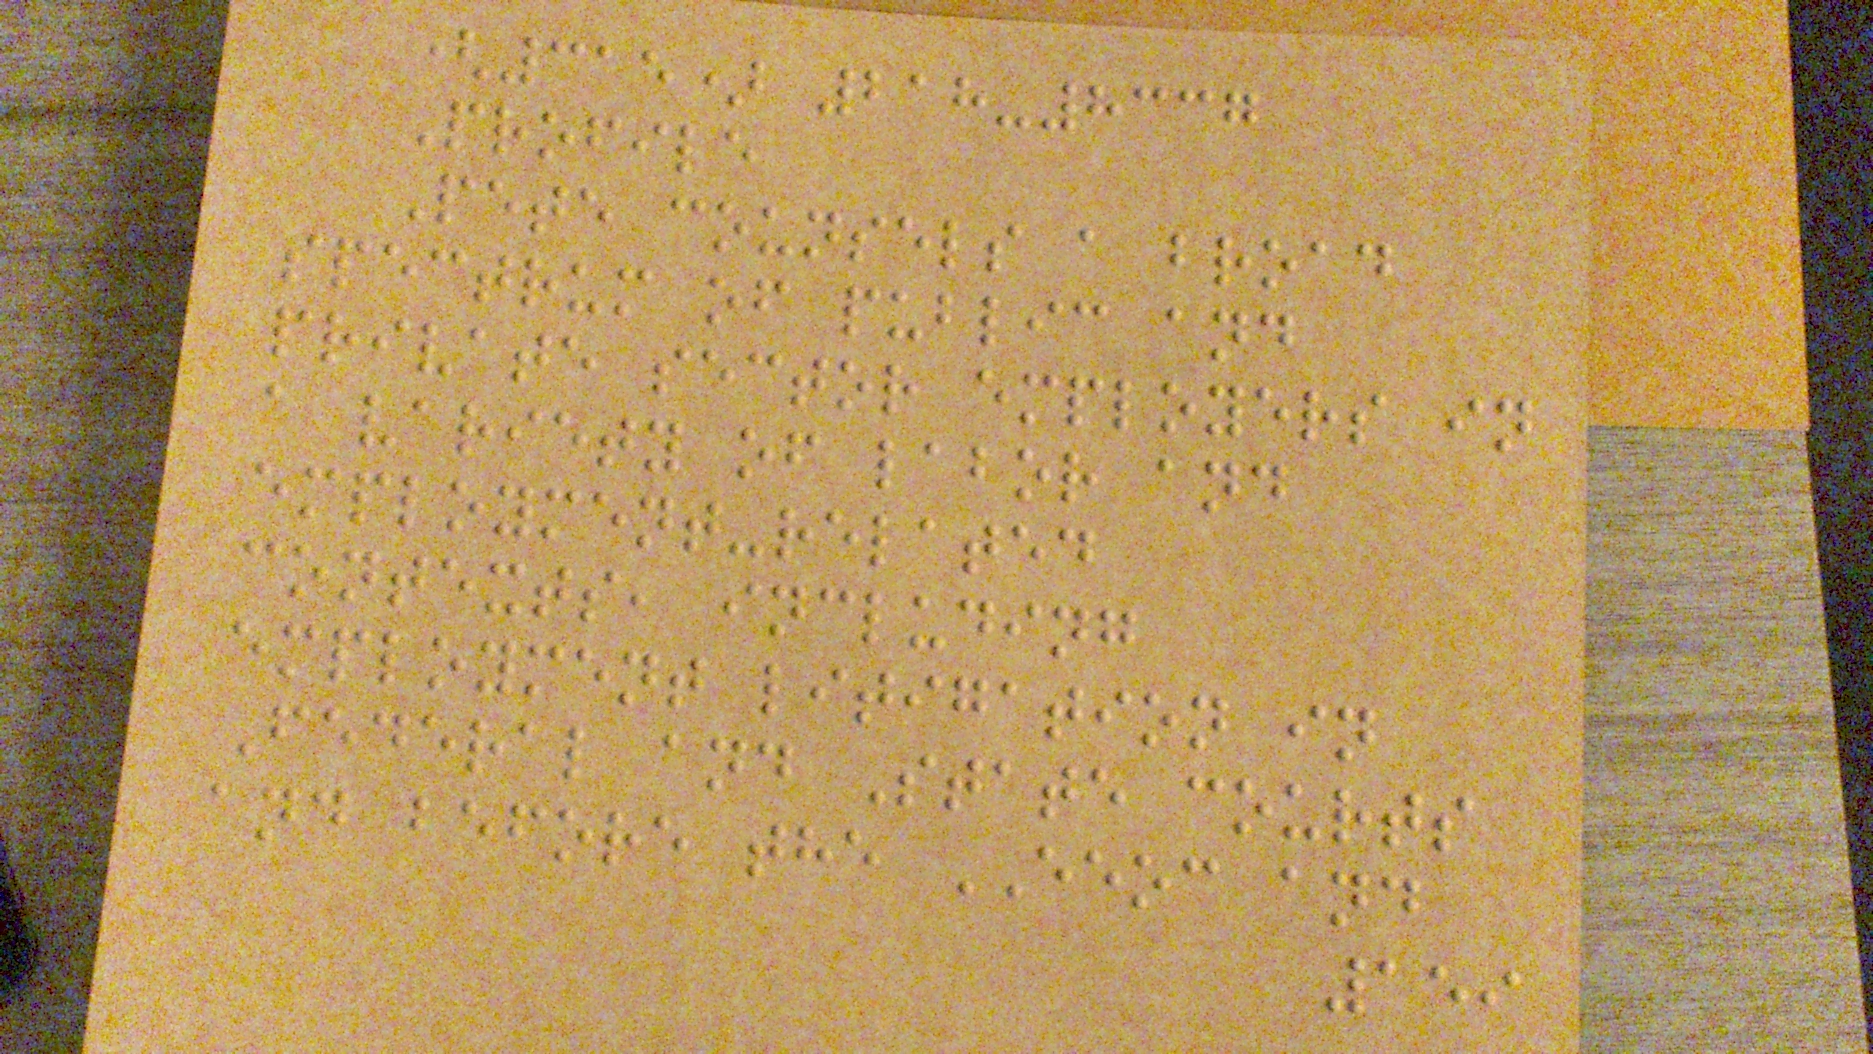(315) 218-8337
Profile
Pete counsels a broad
spectrum of public and
private sector employers in
a variety of labor and
employment-related
contexts, including
employment litigation in
Federal and State courts
and before the EEOC and
159
